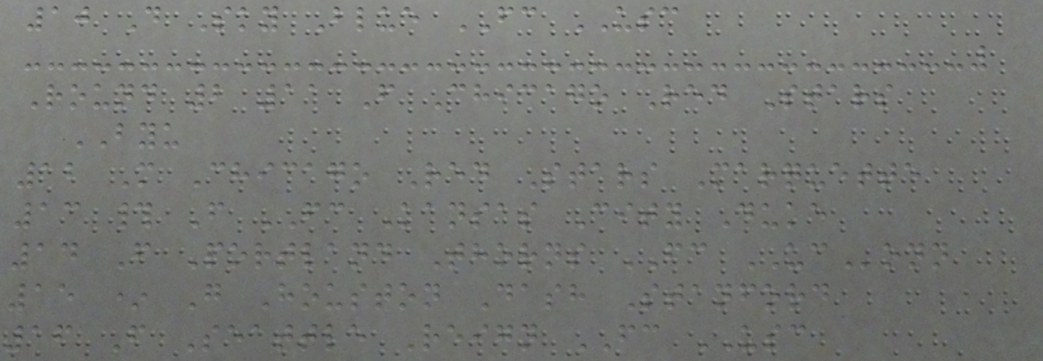10 D Sky Blue FC USC
Round 2 11 F Chicago Red Stars
BYU
12 M Chicago Red Stars Marquette
13 # F FC Kansas City Duke
14 F Portland Thorns FC UConn
15 * G Houston Dash Stanford
16 F Seattle Reign FC USC
